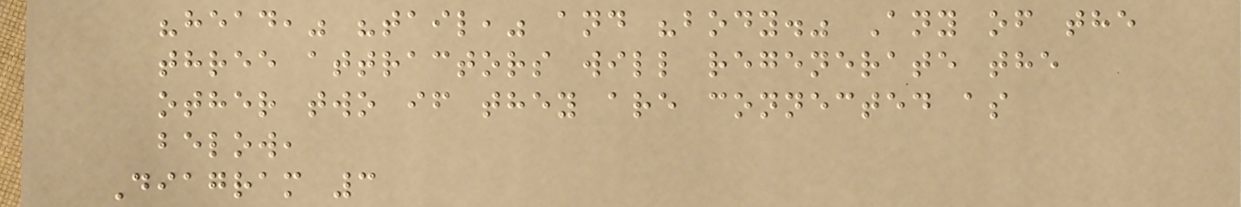"head," "tail," and "body." Any of the
three attractors will regenerate the
other two if they are connected as
below,
Diagram 3
